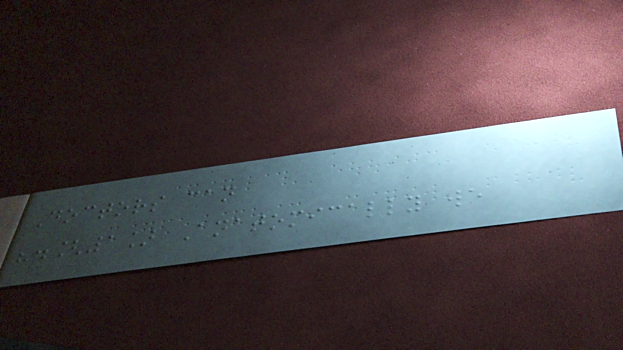Doctors can
".[1] Anatomically we
